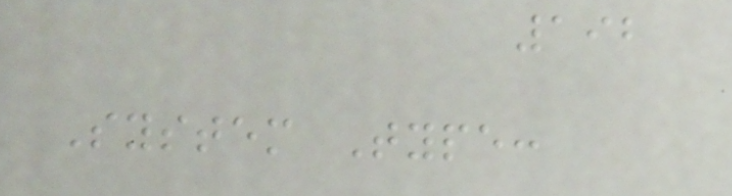192
System Type:
